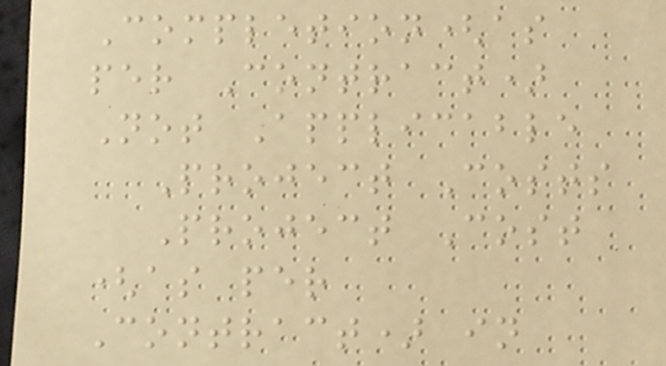Completion(as
per Contract)
Not Applicable
Project Costs
Project Cost
(as per
Contract) in
